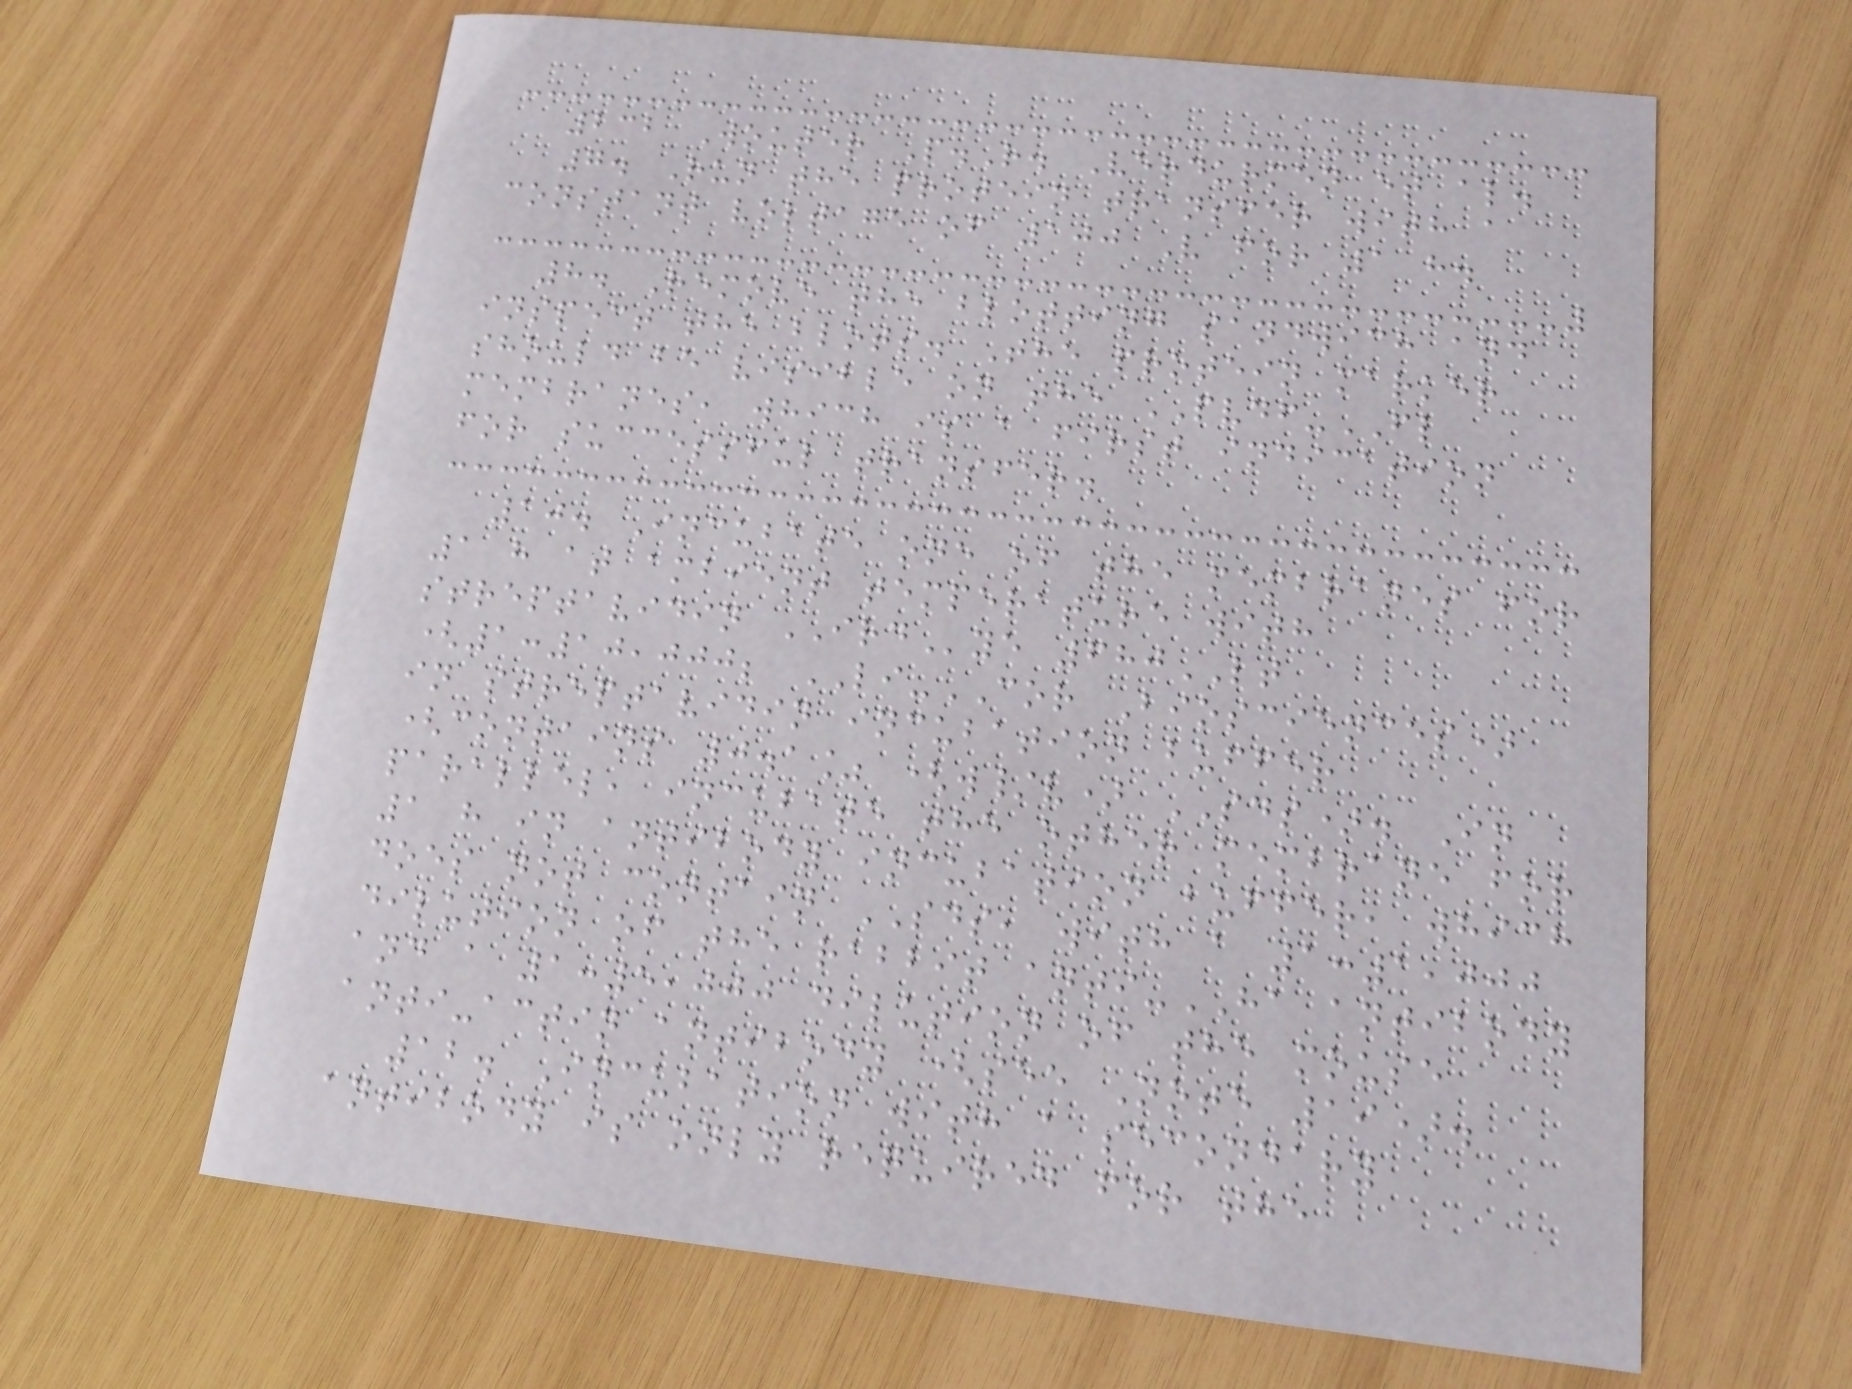232 Wouter P.R. Verdurmen et al.
7. Run the protein transfer with a
constant voltage of 100 V for 1 h.
8. Remove the blotting sandwich and
inspect the blots. The protein marker
should be visible on the PVDF-FL
membranes, which is a first indication
for successful transfer.
10. Incubate one of the membranes for
1 h at ambient temperature with
streptavidin IRDye 680LT
(1:10,000; LI-COR Biosciences)
in streptavidin incubation buffer
(contains 0.1% (w/v) SDS). In
parallel, incubate the other membrane for
1 h in antibody incubation buffer, which
does not contain SDS, with a 1:1,000
dilution of the rabbit anti-HA antibody
and a 1:5,000 dilution of the mouse
anti-actin antibody (see Note 19).
12. Incubation with a secondary
antibody is only required for the
